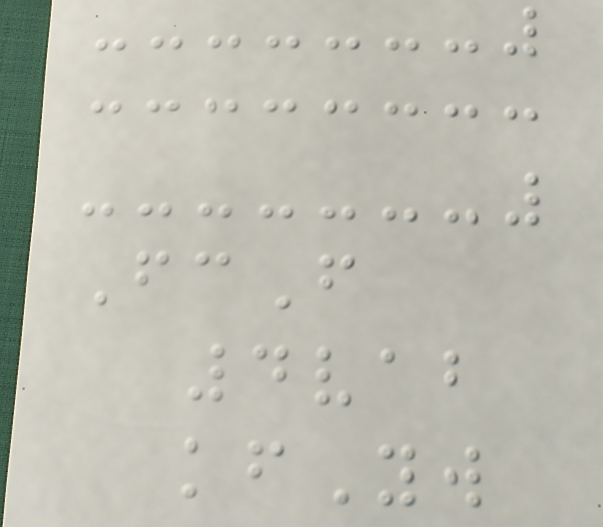FcF
4vab
kfYw
